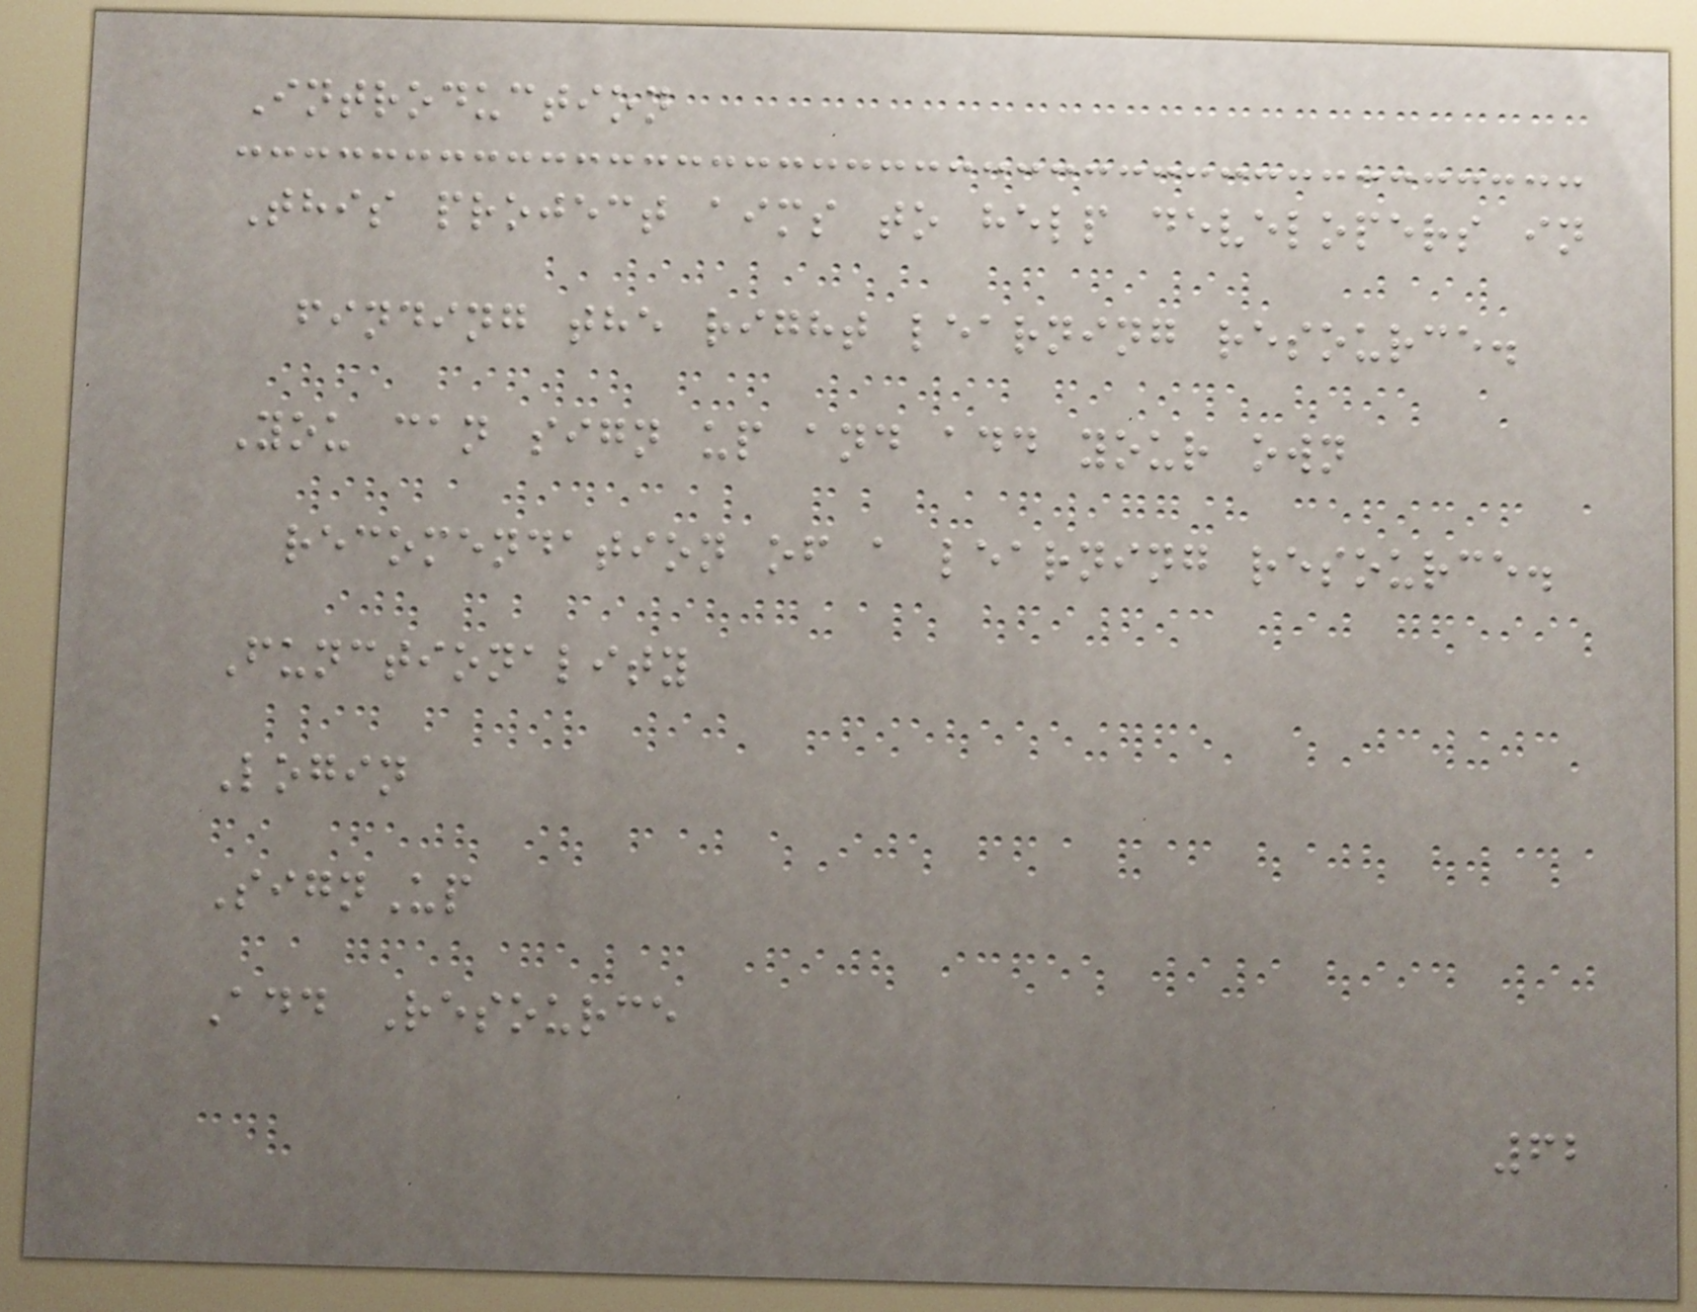Introduction
This project aims to help developers in
finding the right learning resource.
You can sign up and add your own
recomendation of a learning resource.
Functionality
Login
SignUp
Add Resource
62
